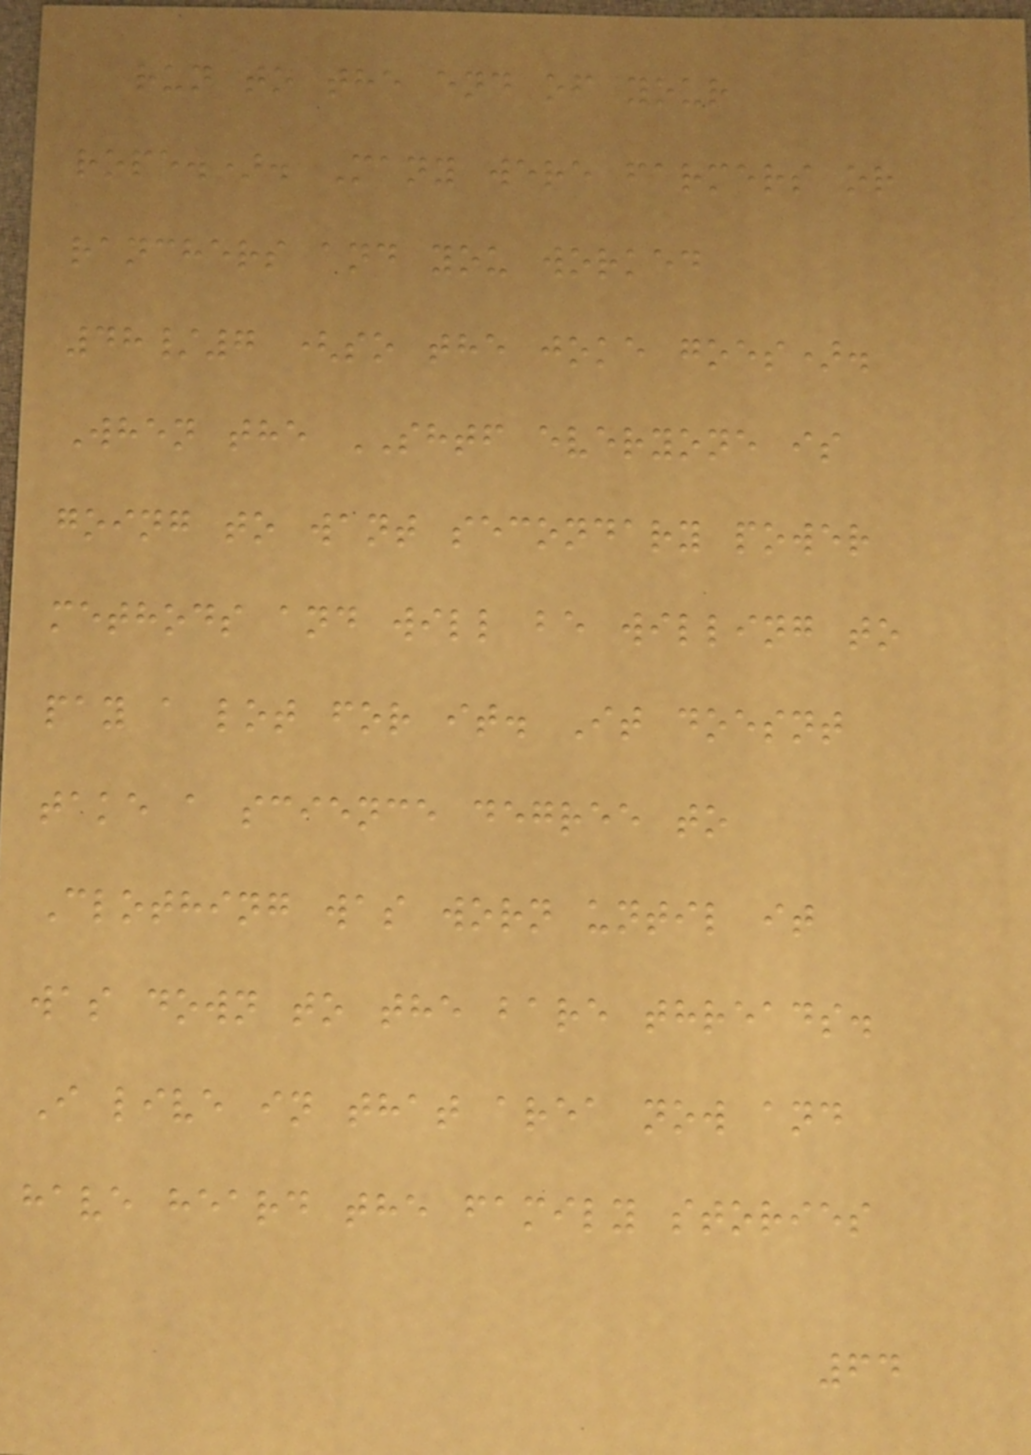run to the end of your
rope.). Many were farmers or
ranchers and you worked
48/7 (so the joke goes).
When the SHTF everyone is
going to want secondary power
methods and will be willing to
pay a lot for it. It doesnt
take a science degree to
Clothing was worn until it
was down to the bare threads.
I live in that area now and
have heard the family stories
64
